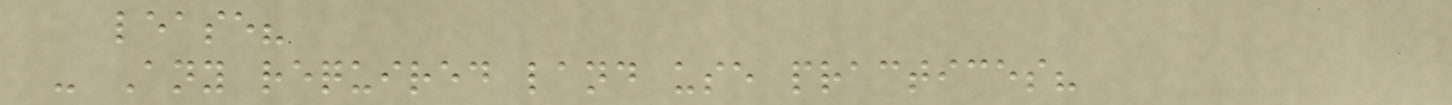lease?
- Any required land use practices?
